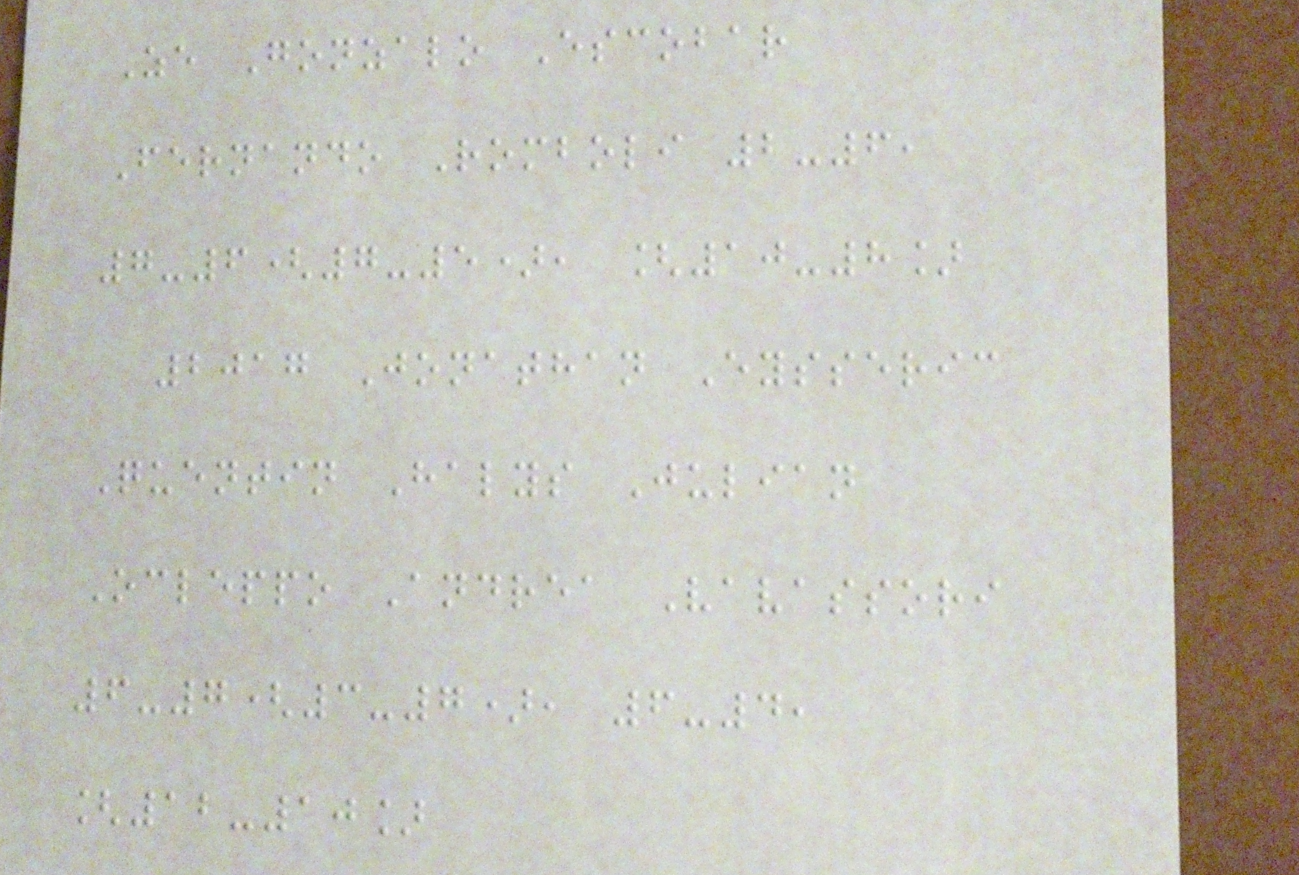Ze Gonzalo Escobar
Fernando Romboli 2-6,
7-6(7-5), [10-8]
2017 Jonathan Eysseric
Quentin Halys Julian
Ocleppo Andrea Vavassori
6-7(3-7), 6-4,
[12-10]
